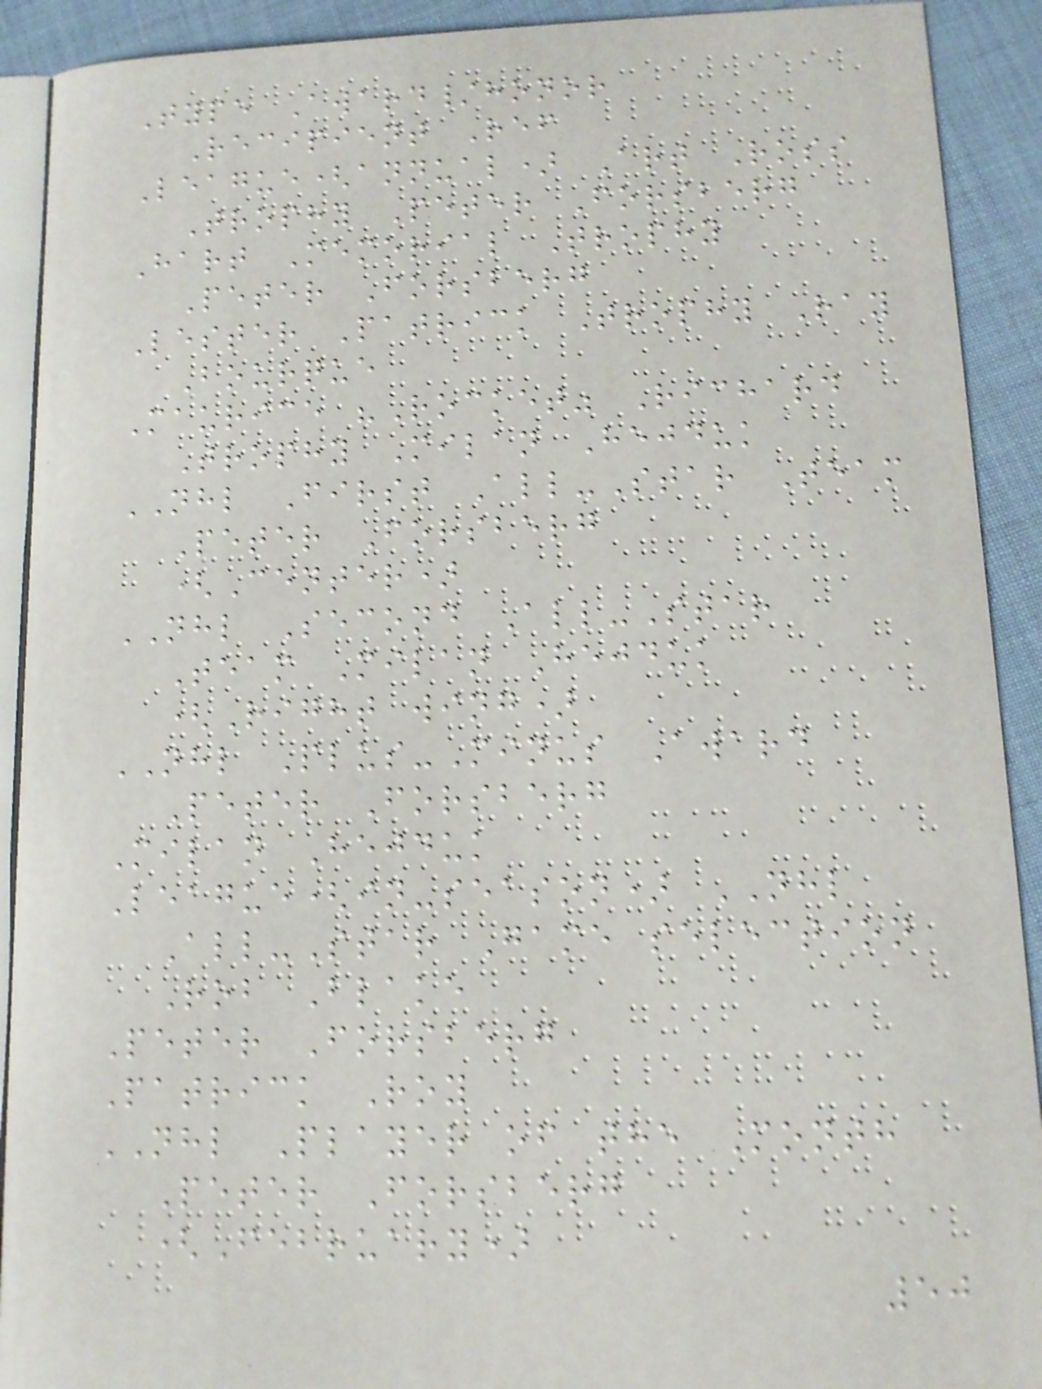Type Award/honor
Recipient Ref
League(annual) Art Ross
Trophy Peter Forsberg
Hart Memorial Trophy
Peter Forsberg
Lester Patrick Trophy Ray
Bourque
Maurice "Rocket" Richard
Trophy Milan Hejduk
NHL First All-Star Team
Peter Forsberg
(Center)
NHL Second All-Star
Team Milan Hejduk
(Right wing)
NHL Plus-Minus Award
Peter Forsberg
Milan Hejduk
League(in-season) NHL
All-Star Game selection
Rob Blake
Peter Forsberg
Patrick Roy
NHL Player of the Month
Peter Forsberg
(February)
50
